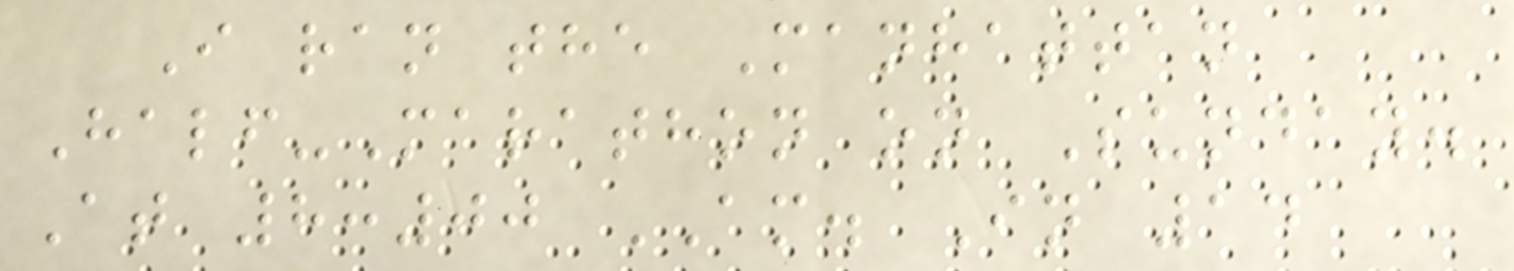I ran the Manhattan
Half-Marathon on Sunday.
At 8:00 AM. In 14
